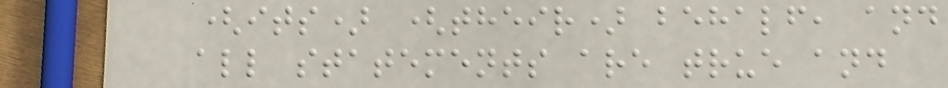(its) (their) behalf, and
all statements are true and
